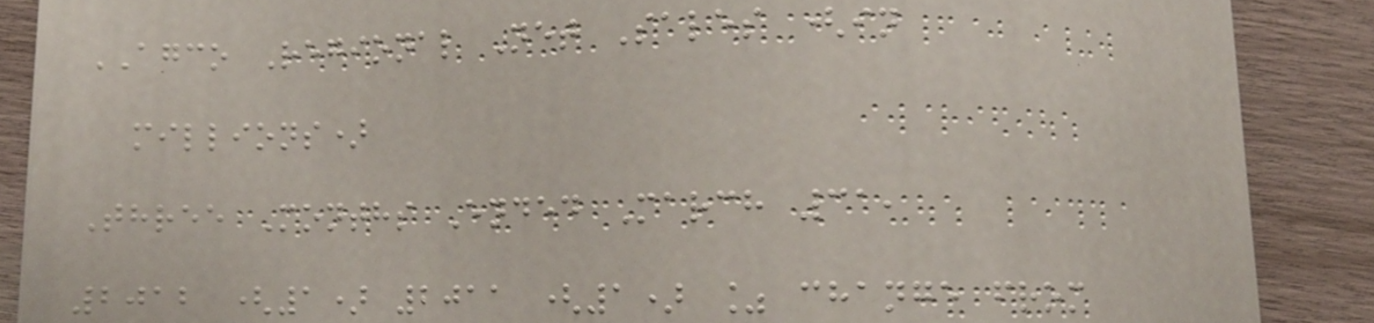AGCO Regional Net Sales (in
millions)
Three Months Ended March 31,
2012 (1) 2011 (1) % change from
